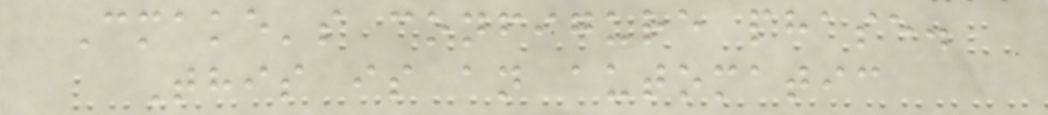Cmake's configure phase.
This is an automatic
